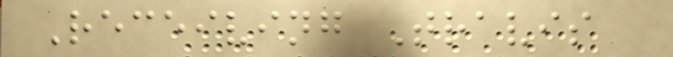Receiving Travis
